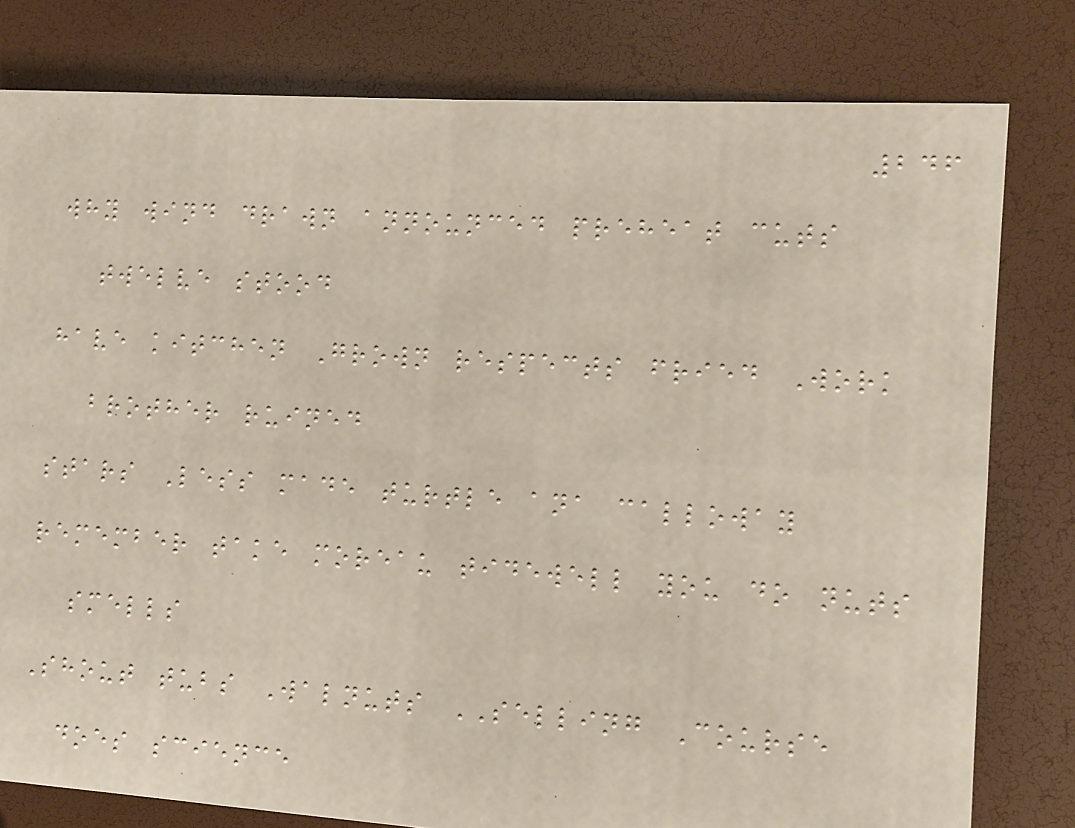246
why wind drawn announced preheat cuts
twelve stood
have kitchen Grown respects fried Work
brother ruined
stars Less made turtle ana calloway
remember take moreau tidewell you do nuts
smells
Shout tubs Walnuts SELLING Course
does science
